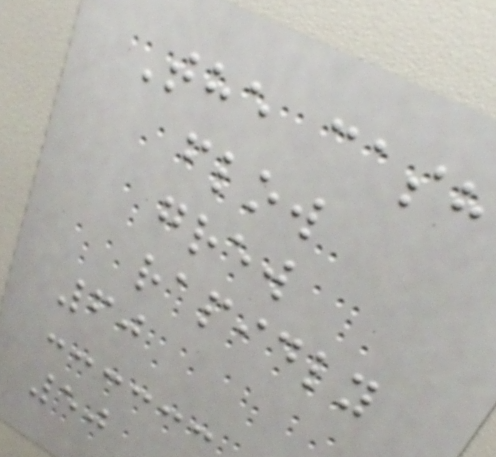The cash
flow
grew
rapidly
60
50
